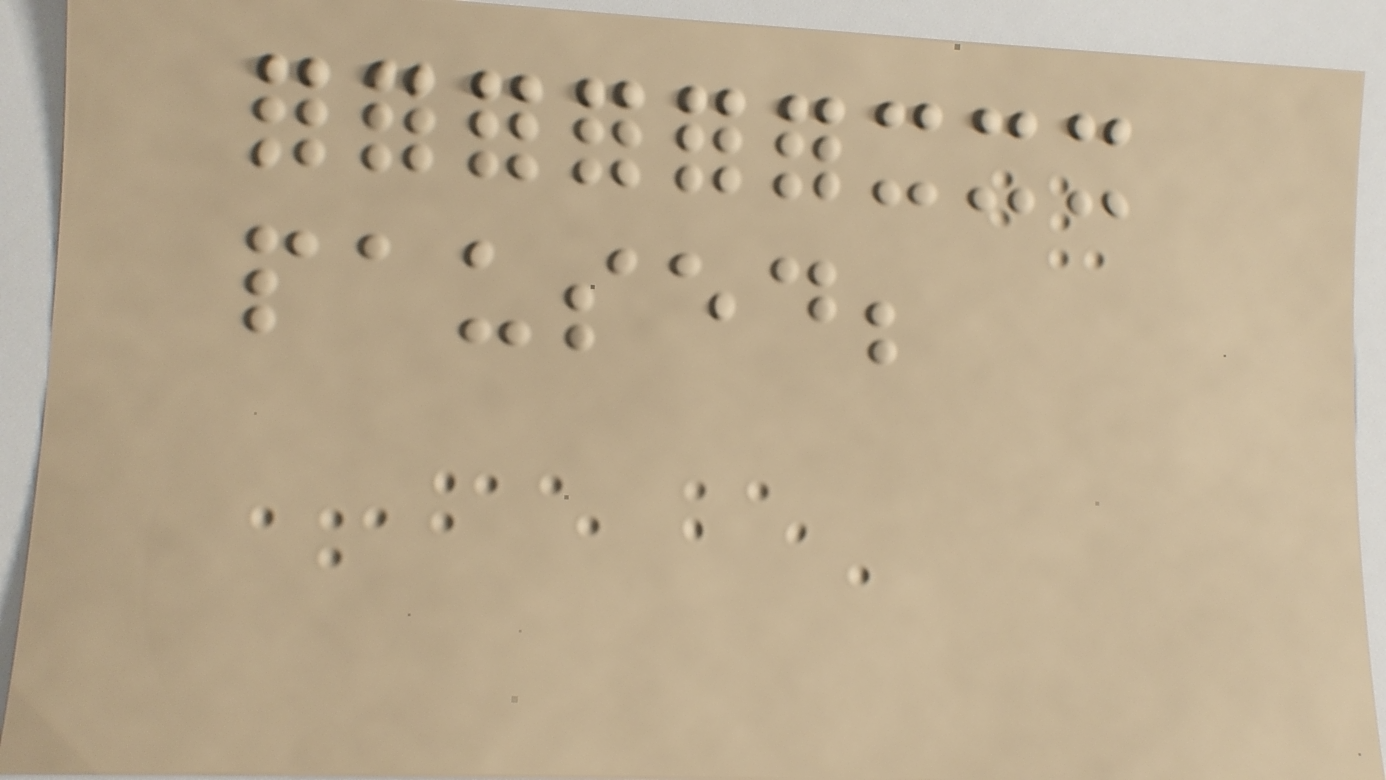paused;
